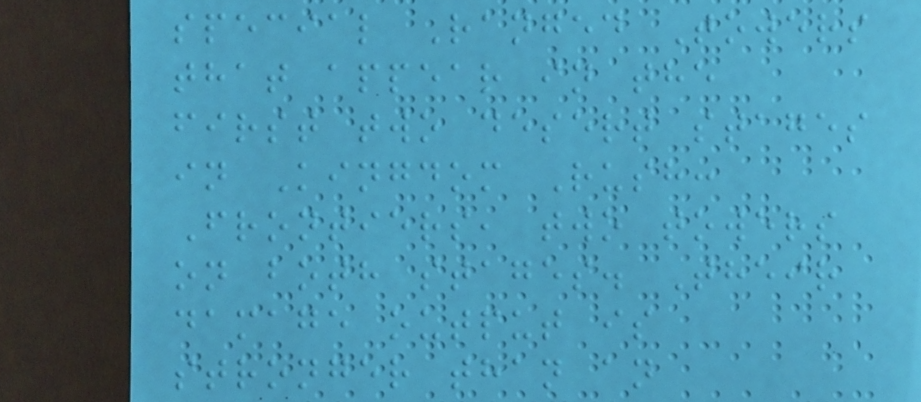special Ranged Towers
that appear in the
first two desert stages
in Kingdom Rush:
Frontiers, two towers
on both stages. Their
damage output is
stronger than an
